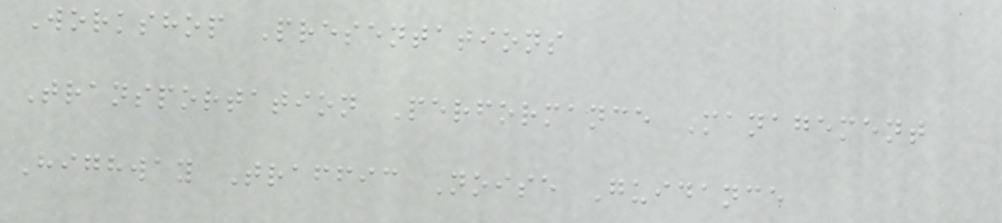Workshop Presentations
Transportation Performance Management
Highway Traffic Noise Guidance
